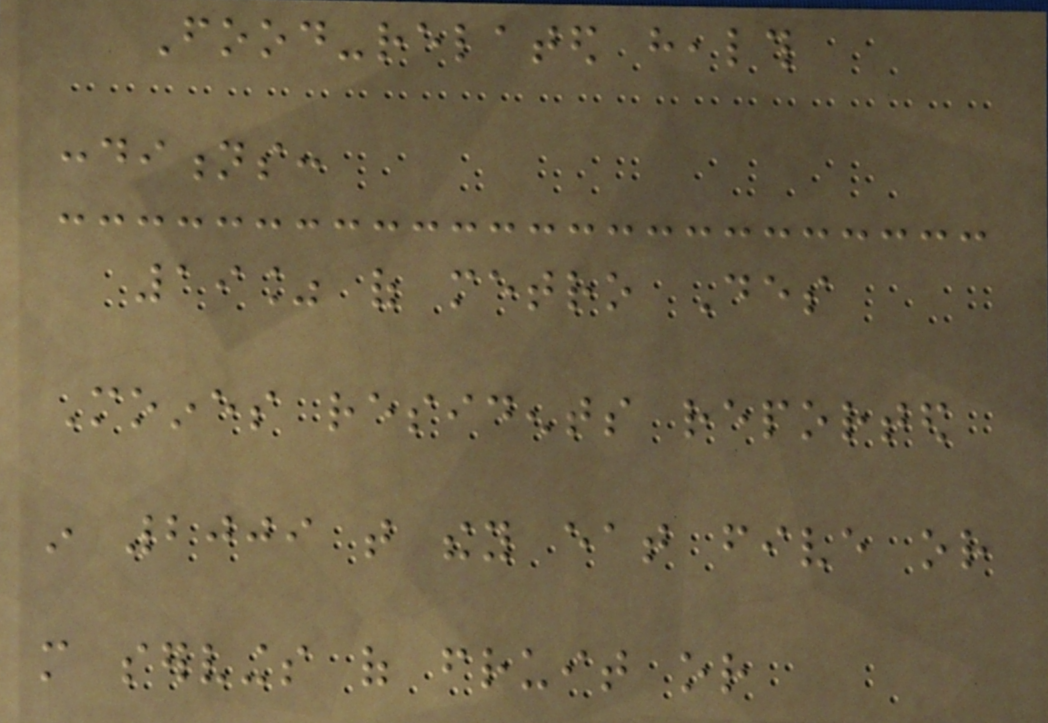Food-related health
conditions:
19% of metro Des
Moines residents reported
in 2009 that they eat five or
more servings of fruit or
